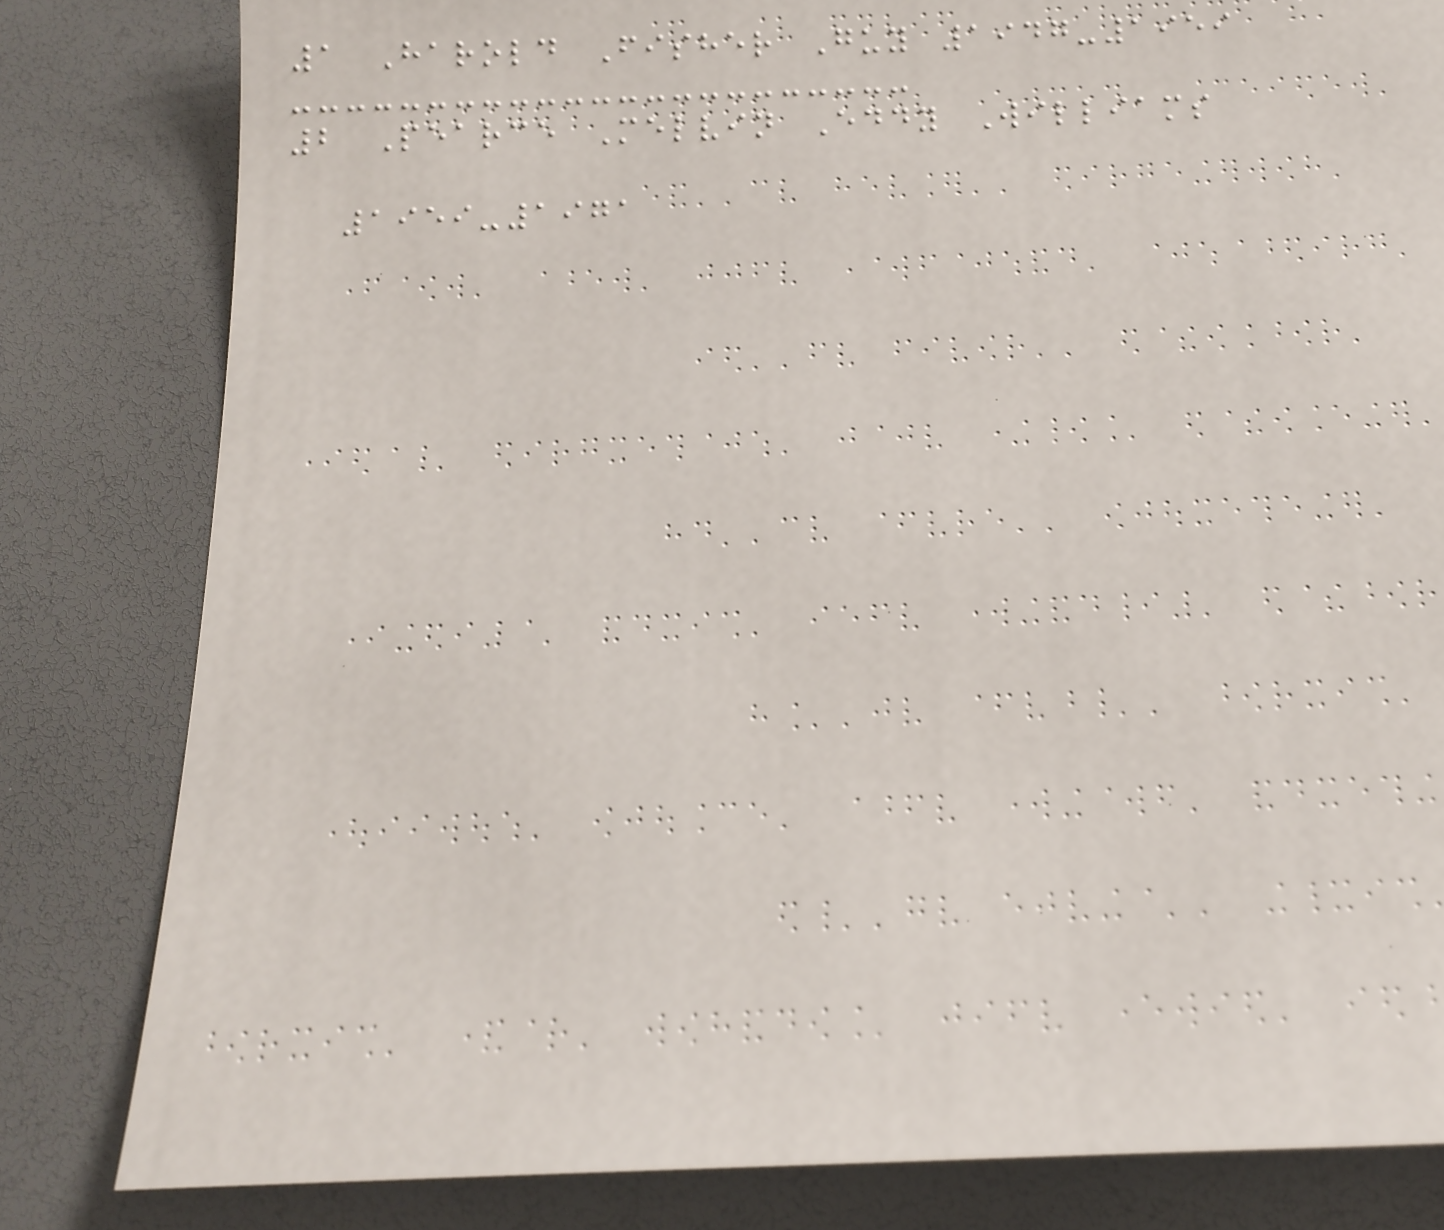1 Harold Fisher Guy 1947-1959
2 Pearce Melvin Eddy Williams
1959-1971
